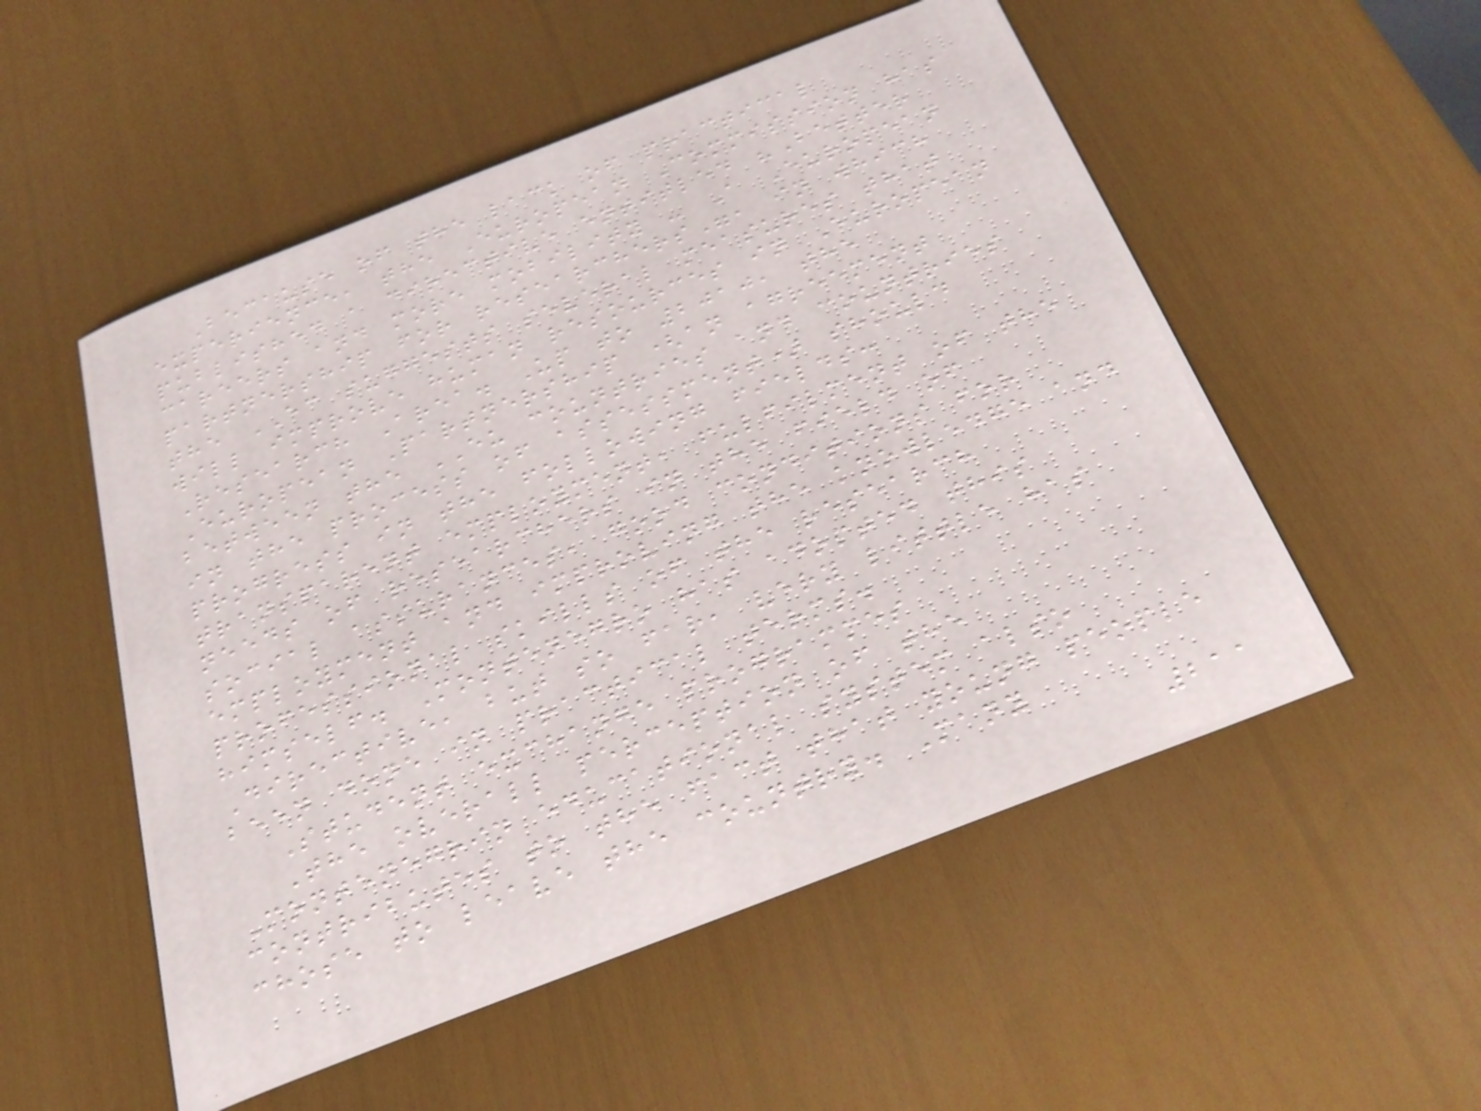Because of the lack of practical
experience, the European Commission has
published a directive entitled "Better
careers and more mobility - A European
partnership for researchers", in which
the EC suggests several measures that
will improve human resources in European
Research Area. Up to 2010, the
European Partnership (an agreement
between the EU countries and countries
in the process of assessment) should
progress in the following fields:
transparent employment, fulfilment of the
needs of researchers in the field of
social assurances, good conditions for
employment and improving the knowledge and
professional skills of the research
himself. Montenegro has adopted this
Directive, but so far, very little has
been done in practical terms.
Student exchange programmes
The overall perception of the
Montenegrin educational system also
contributes to the fact that young people
chose to leave the country. Many
211
